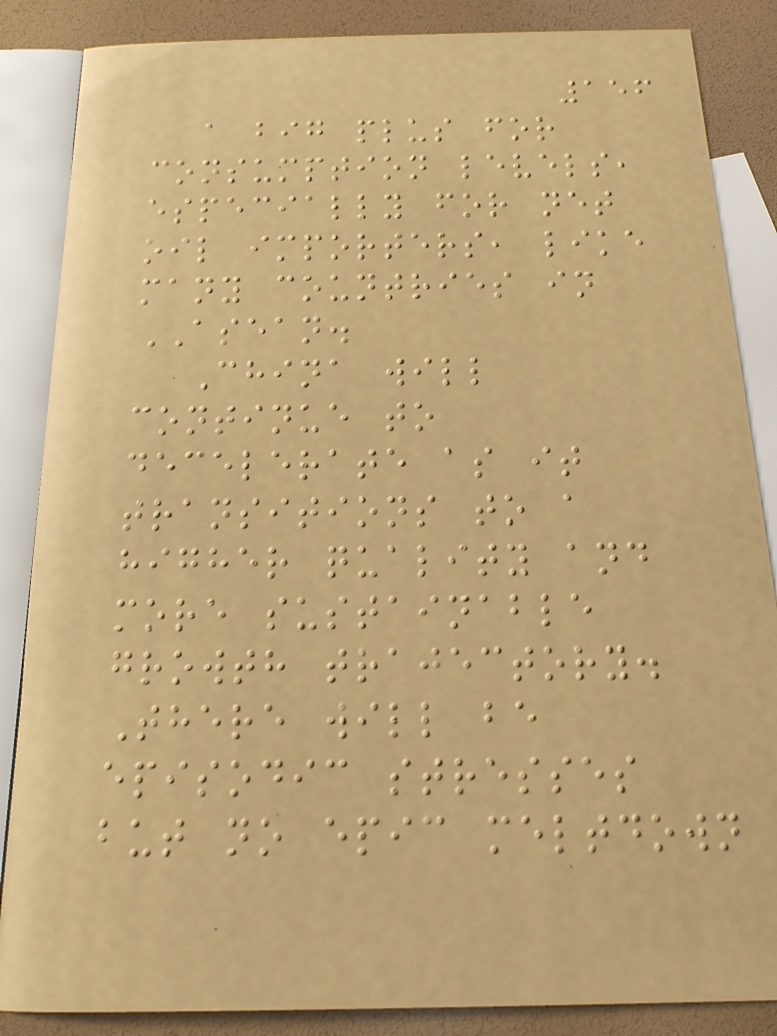156
a big plus for
consumption levels,
especially for net
oil importers, like
many countries in
ASEAN.
China will
continue to
decelerate as it
transitions to a
higher quality and
more sustainable
growth trajectory.
There will be
episodic stresses
but no epic meltdown
